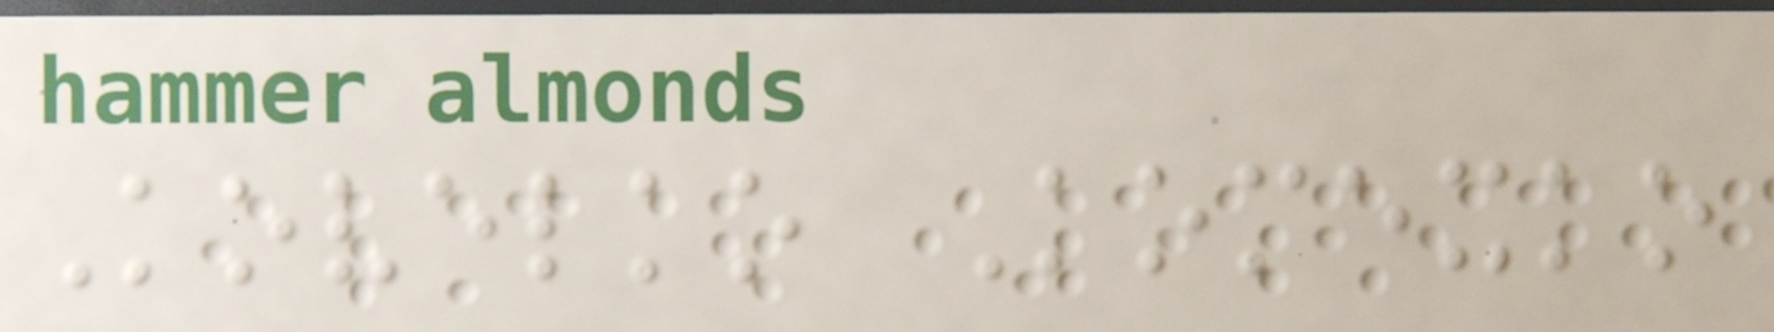Kovelko Komexko
